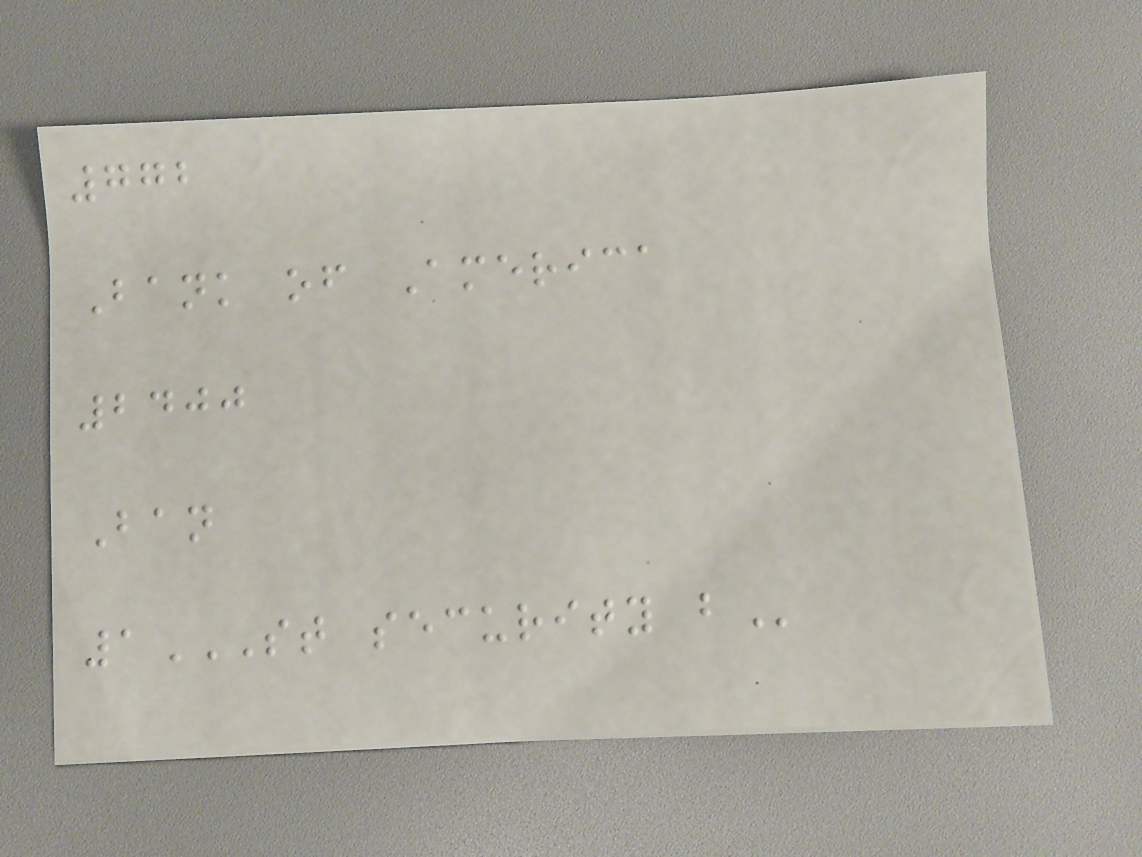772
Bank of America
2400
Ban
1ST SECURITY B
